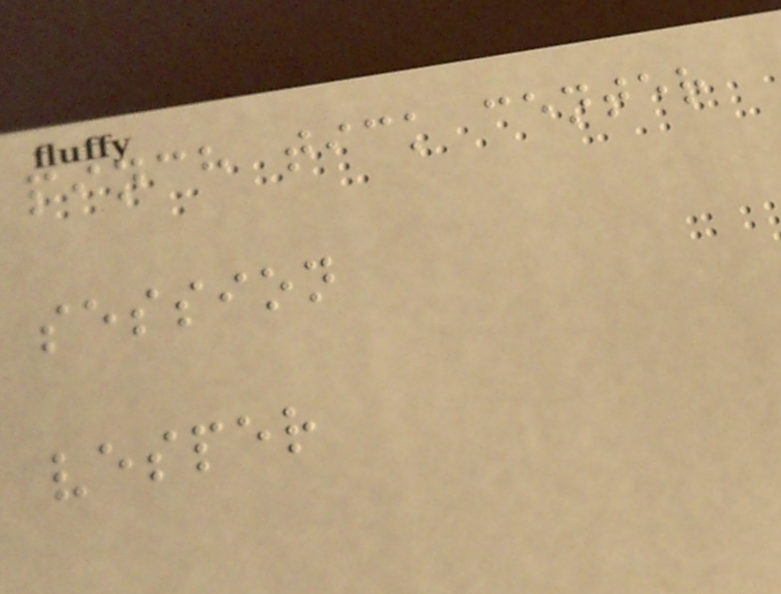pinch tick center
session
vesper
